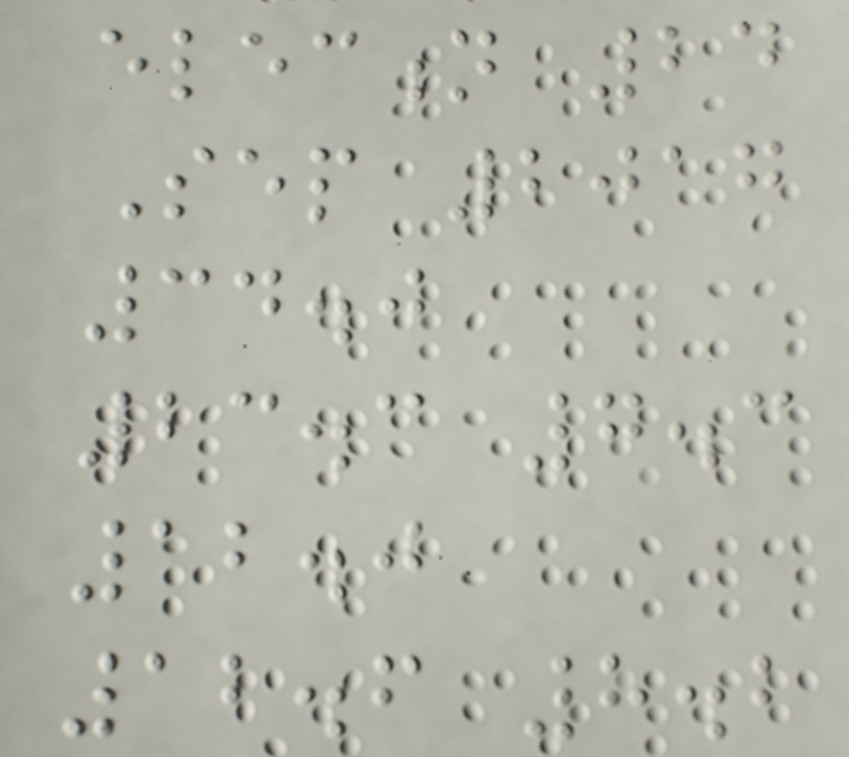election 24
Sep 2017
34.0
23.3 7.3
12.0
12.6 8.2
